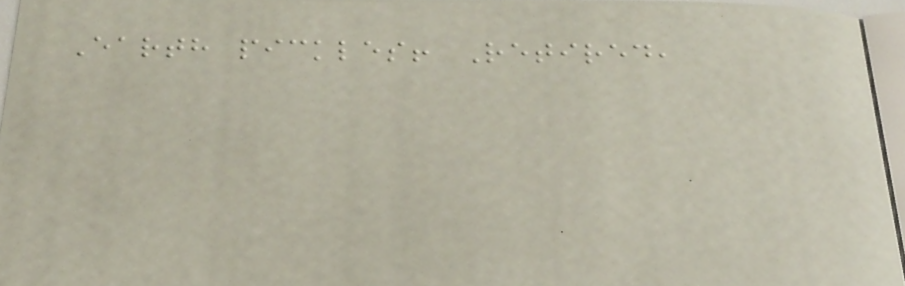Earth pickles! Retired,
